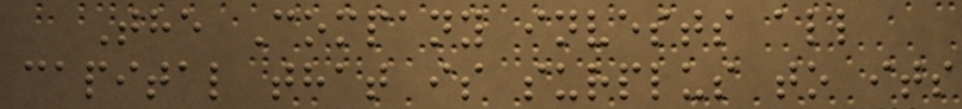The Company invests all
capital that is surplus to its
